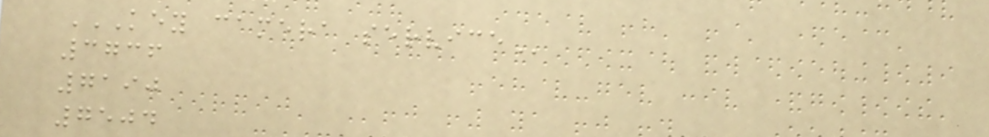KEY CAMERA SERVICE
3736
7190
7504
